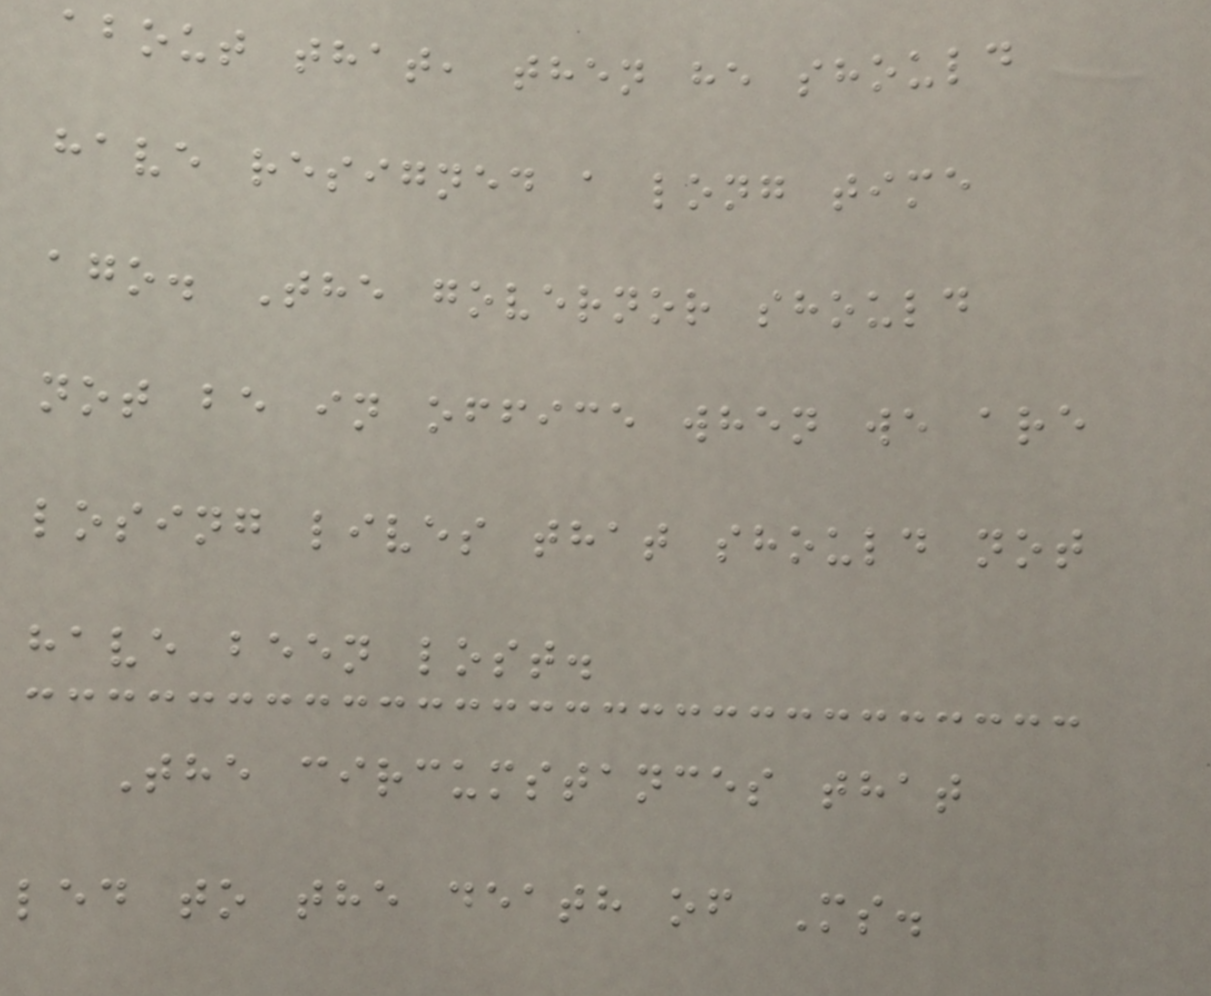about that, then he should
have resigned a long time
ago. The governor should
not be in office when we are
losing lives that should not
have been lost.
The circumstances that
led to the death of Ms.
